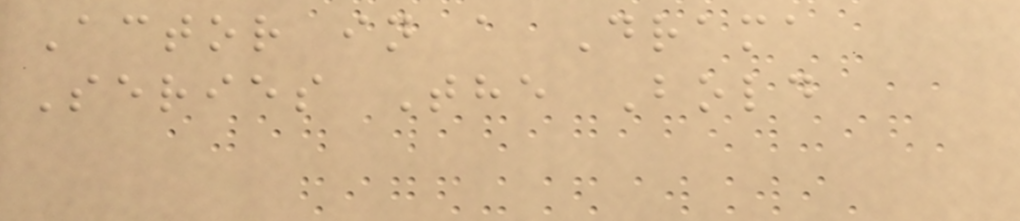Actor in a Drama
Series The Bold
